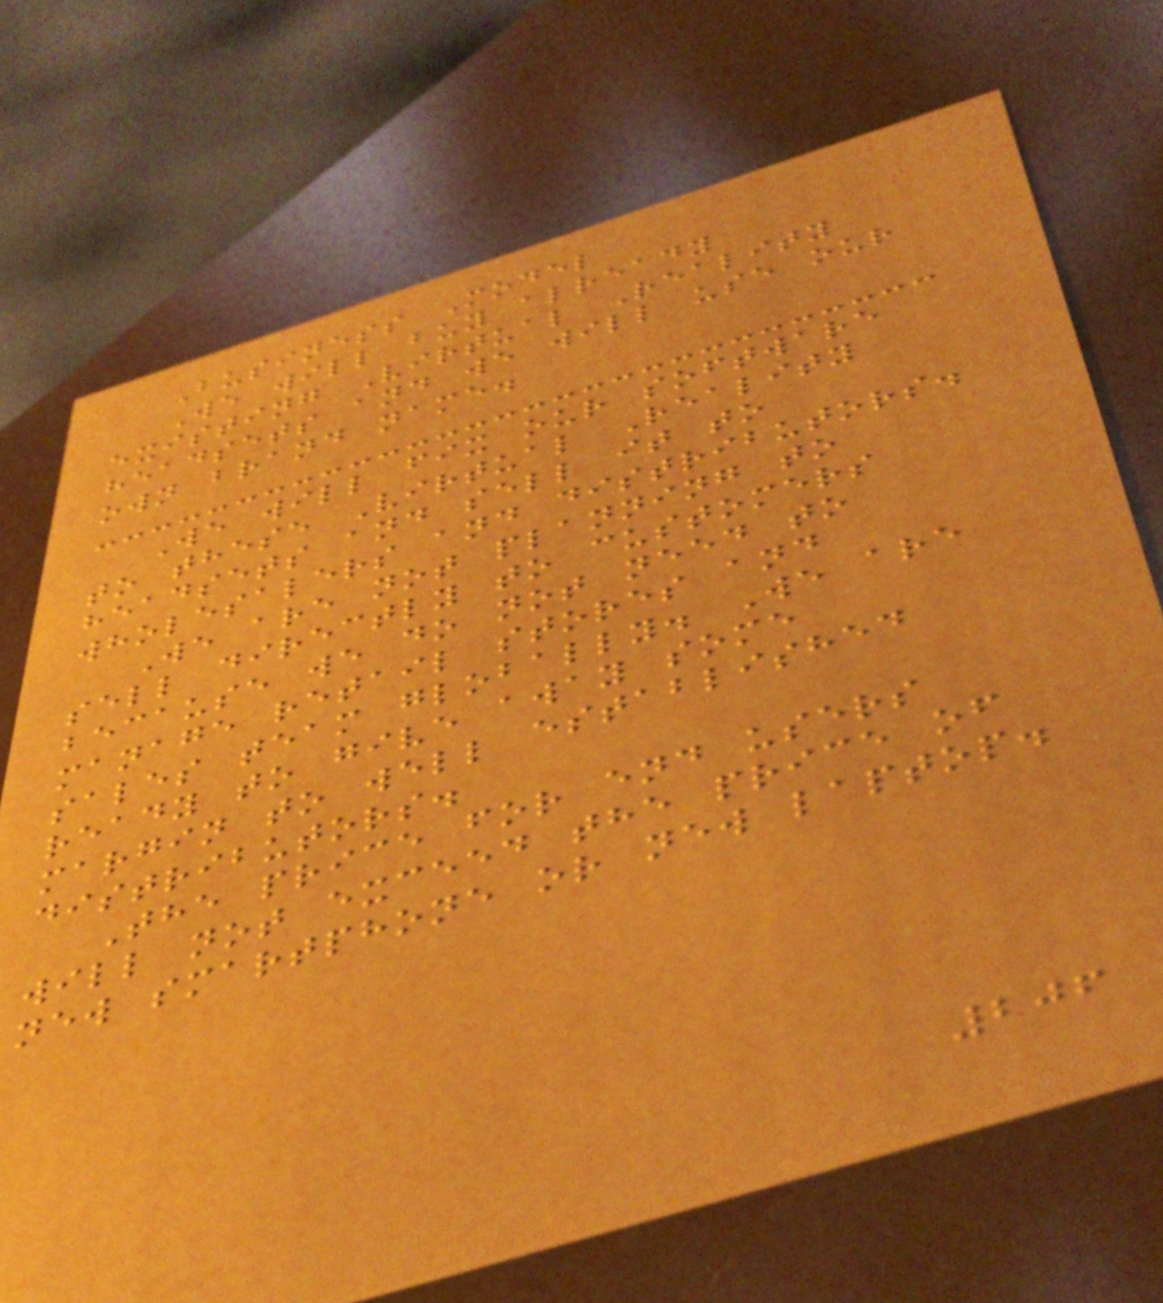Business Model
We will buy already
existing Virtual Reality
headsets and we will use our
own brand name.
We will fix our software
to these Virtual Reality
headsets and sell it to
wholesalers and distributors.
We are not planning to
sell directly to customers
because we do not need to
manage retail stores and
sales team globally. We are
ready to give away some
margin to well established
distributors.
The price for end users
will not exceed the price of
new smartphone or new laptop.
206
